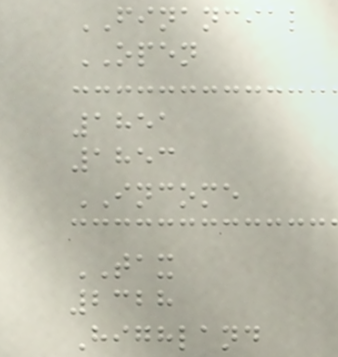FINANCIAL
OPEN
1851
1853
INCOME
TAX
2328
Highland
